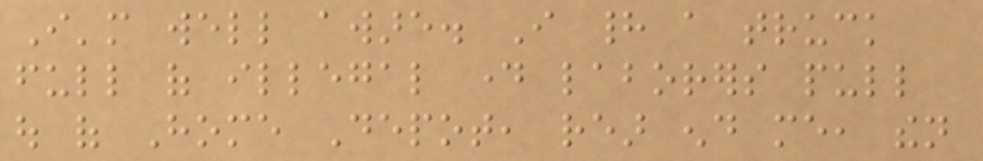I'm well aware. I had a truck
full of illegal day laborers pull
out of Home Depot, rear end me, then
